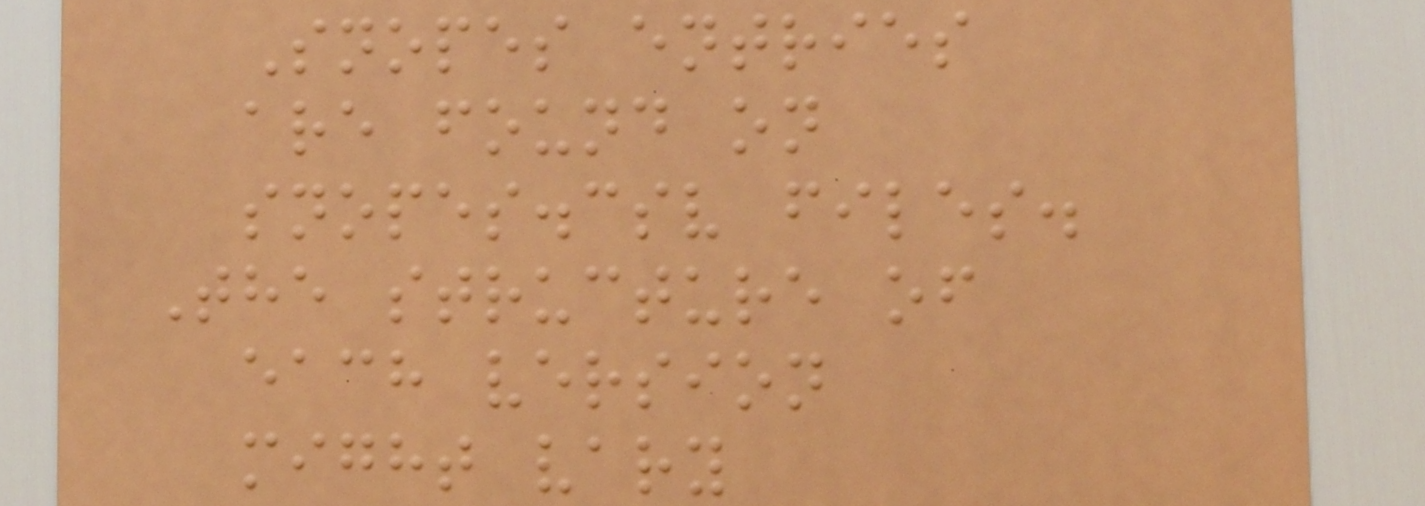Snopes entries
are found on
snopes.csv files.
The structure of
each version
might vary
